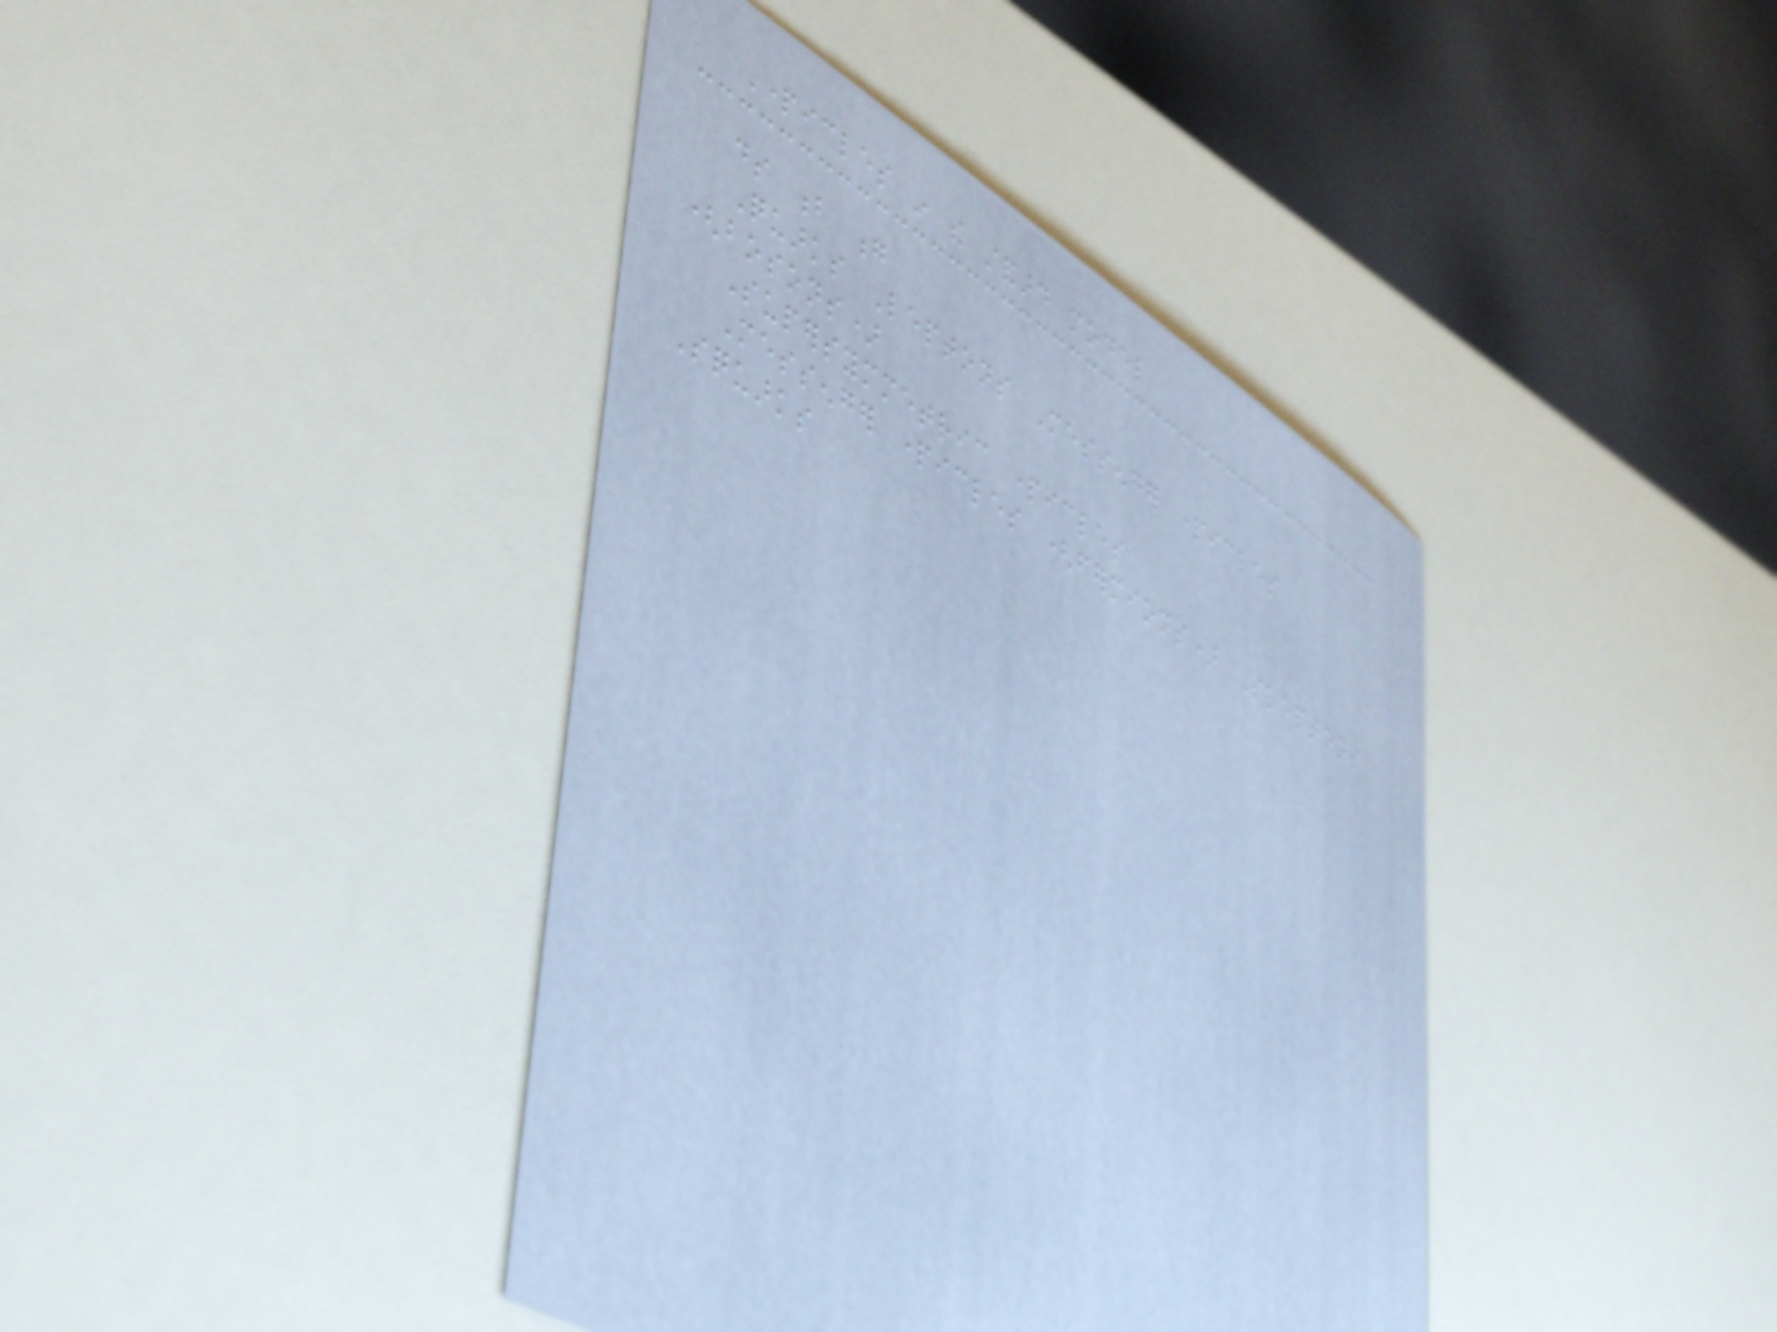Particles in the standard model
ds b g
Quarks Leptons Messenger particles
(bosons)
Supersymmetric particles
Messenger particles (fermions) Sleptons
Squarks
